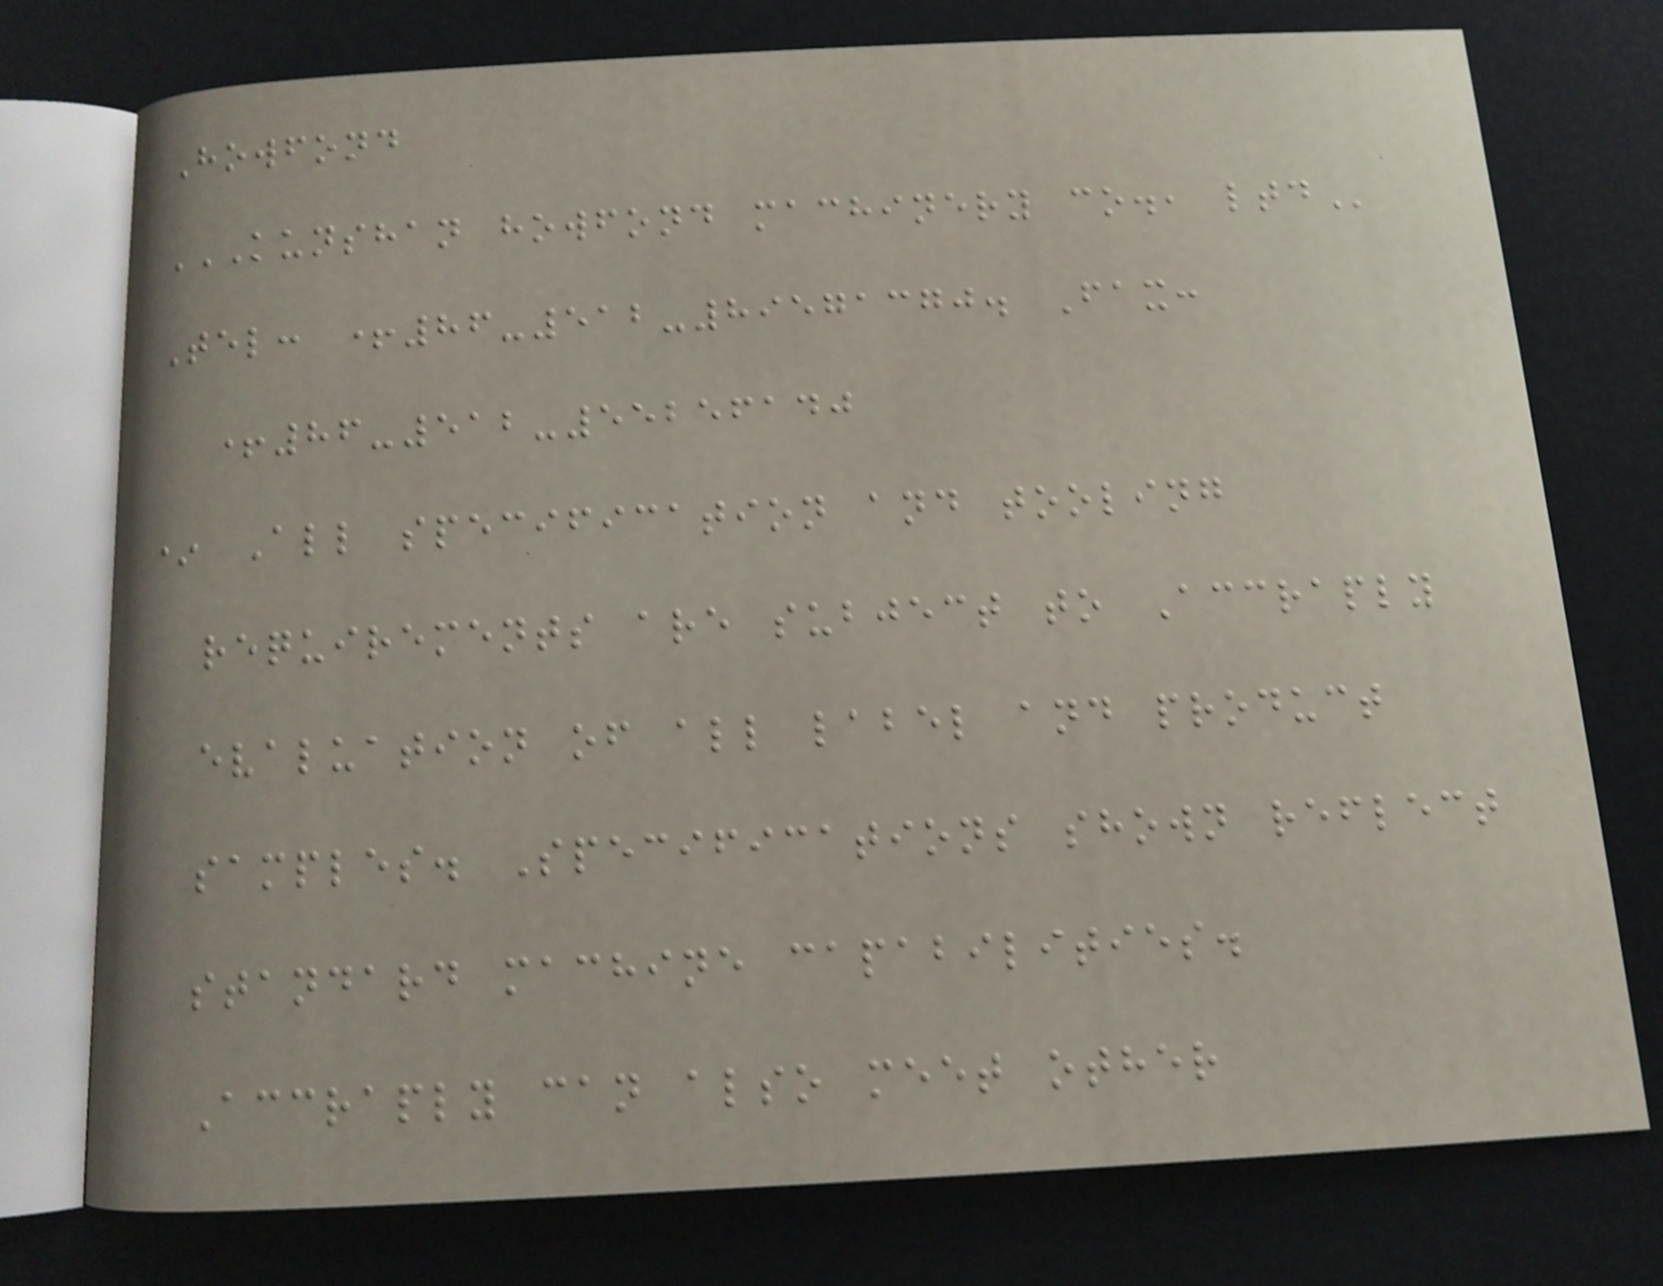Howfond
KUNSHAN HOWFOND MACHINERY CO., LTD
Tel: +86-512-89571370. Fax:
+86-512-55256140
* All specification and tooling
requirements are subject to Accraply
evaluation of all label and product
samples. Specifications shown reflect
standard machine capabilities.
Accraply can also meet other
